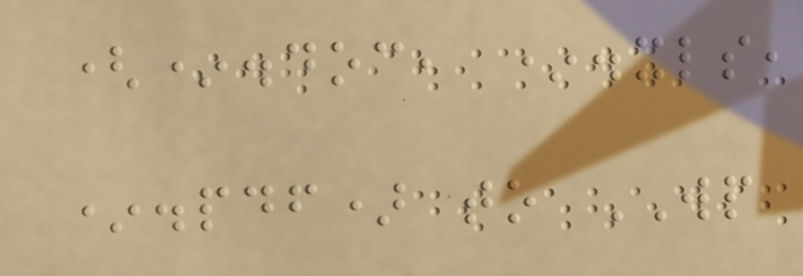(*.doc, *.xls,
*.pdf) to WP
